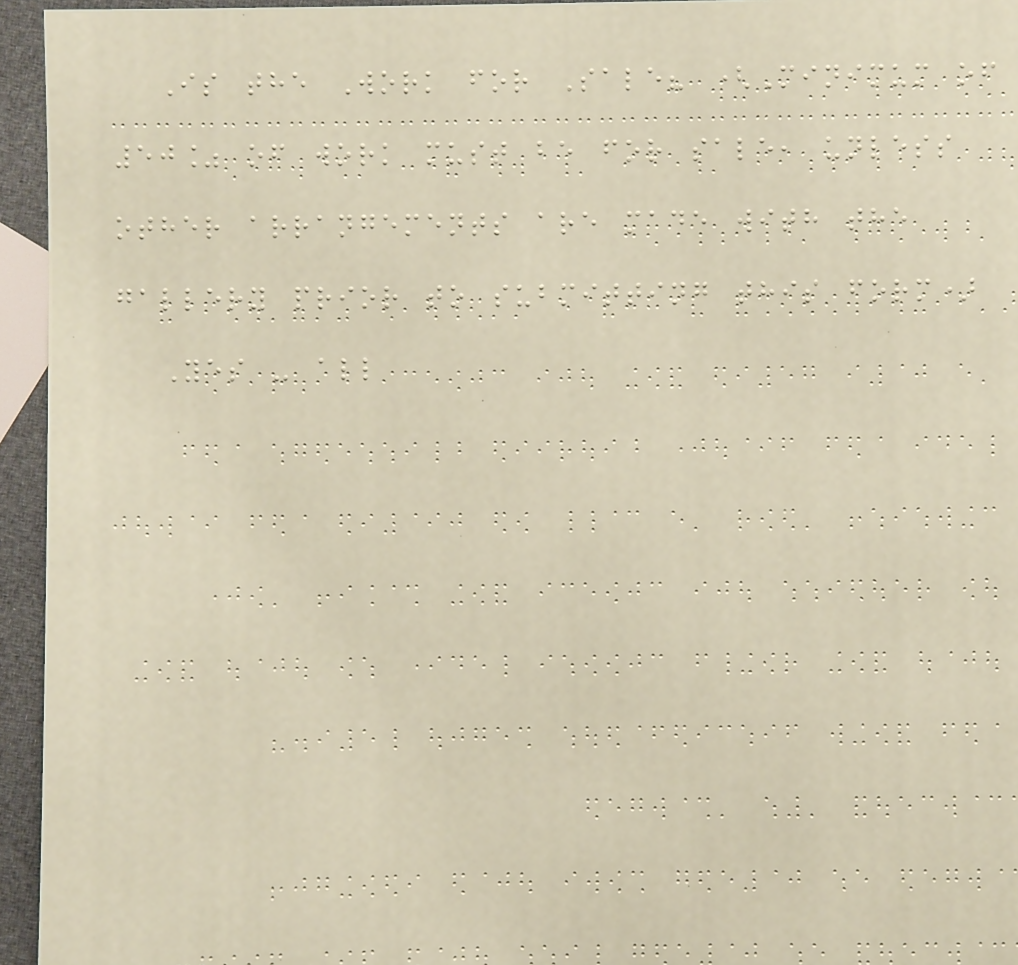Is the Work for Sale? (Minimum of
50% of work must be for sale, unless
other arrangements are made with the
gallery prior to submitting this form)
Yes - all
